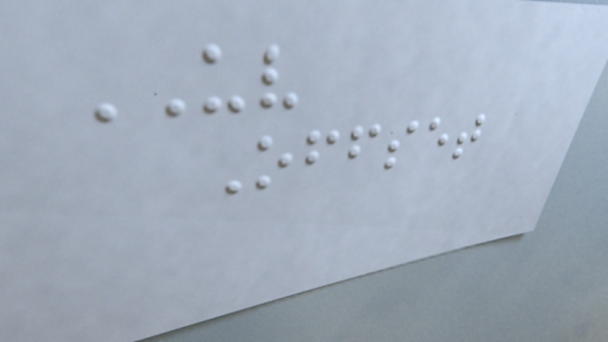UV
Offset
